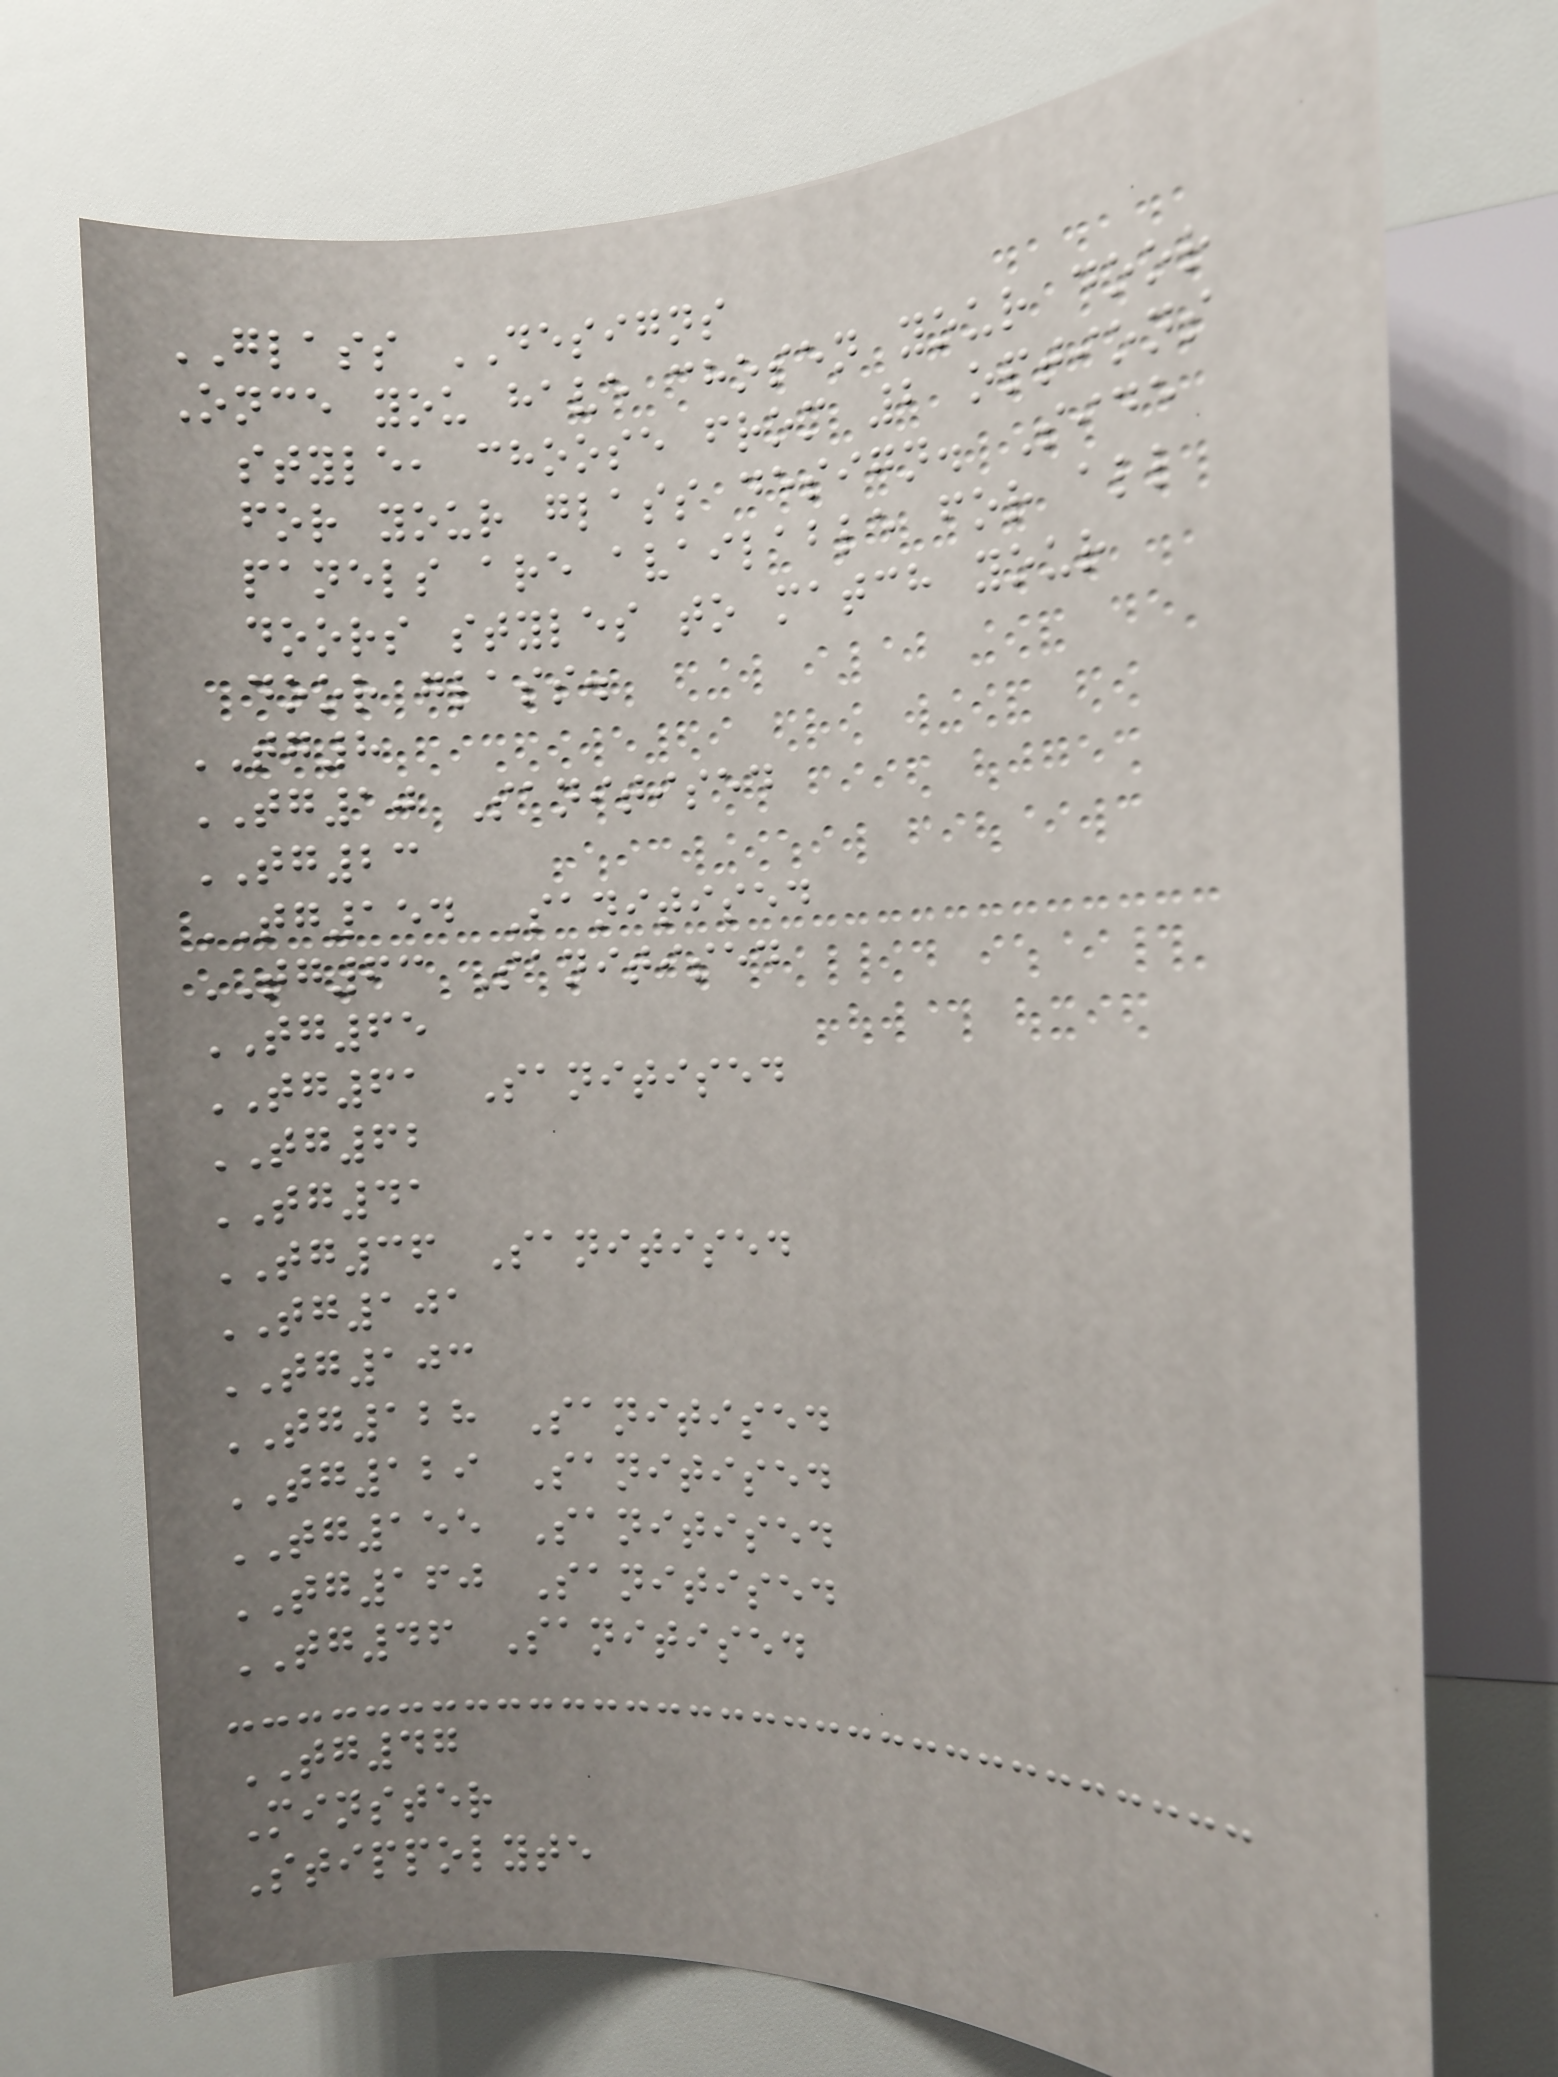GLASS DESIGNS
Once you have chosen your door
style, choose from 2 options
for your glass design. Side
panels are available for all
doors styles to match your
door glass.
TG8
TG10 Sanitised
TG23
TG154 Sanitised
TG63 Sanitised
TG65
TG61 Sanitised
TG62
TG41
TG36 Sanitised
TG101
TG103
TG128 Sanitised
TG129 Sanitised
TG155 Sanitised
TG160 Sanitised
TG46 Sanitised
TG47
Minster
Stippolyte
